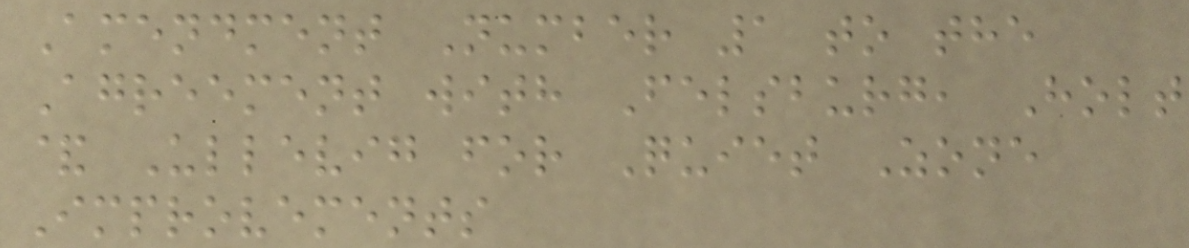Amendment Number 1 to the
Agreement with Felsburg, Holt
& Ullevig for Quiet Zone
Improvements
